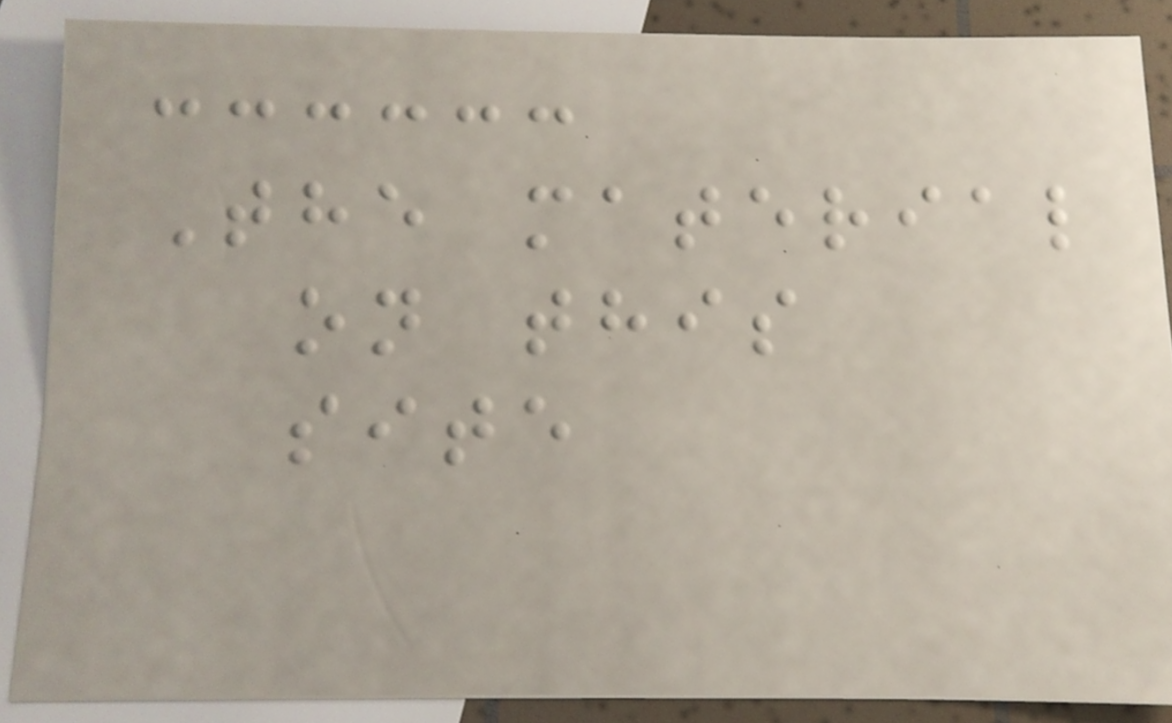The material
on this
site
